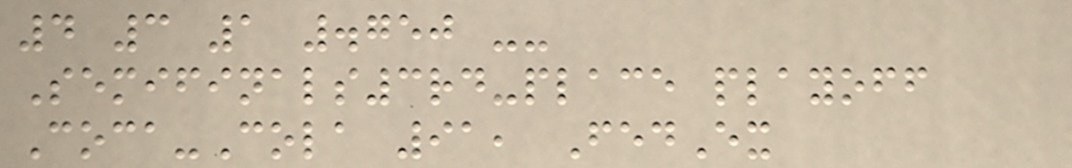4 3 1 .750 --
Semifinals3rd-place playoff
Coca-Cola 91, FedEx
